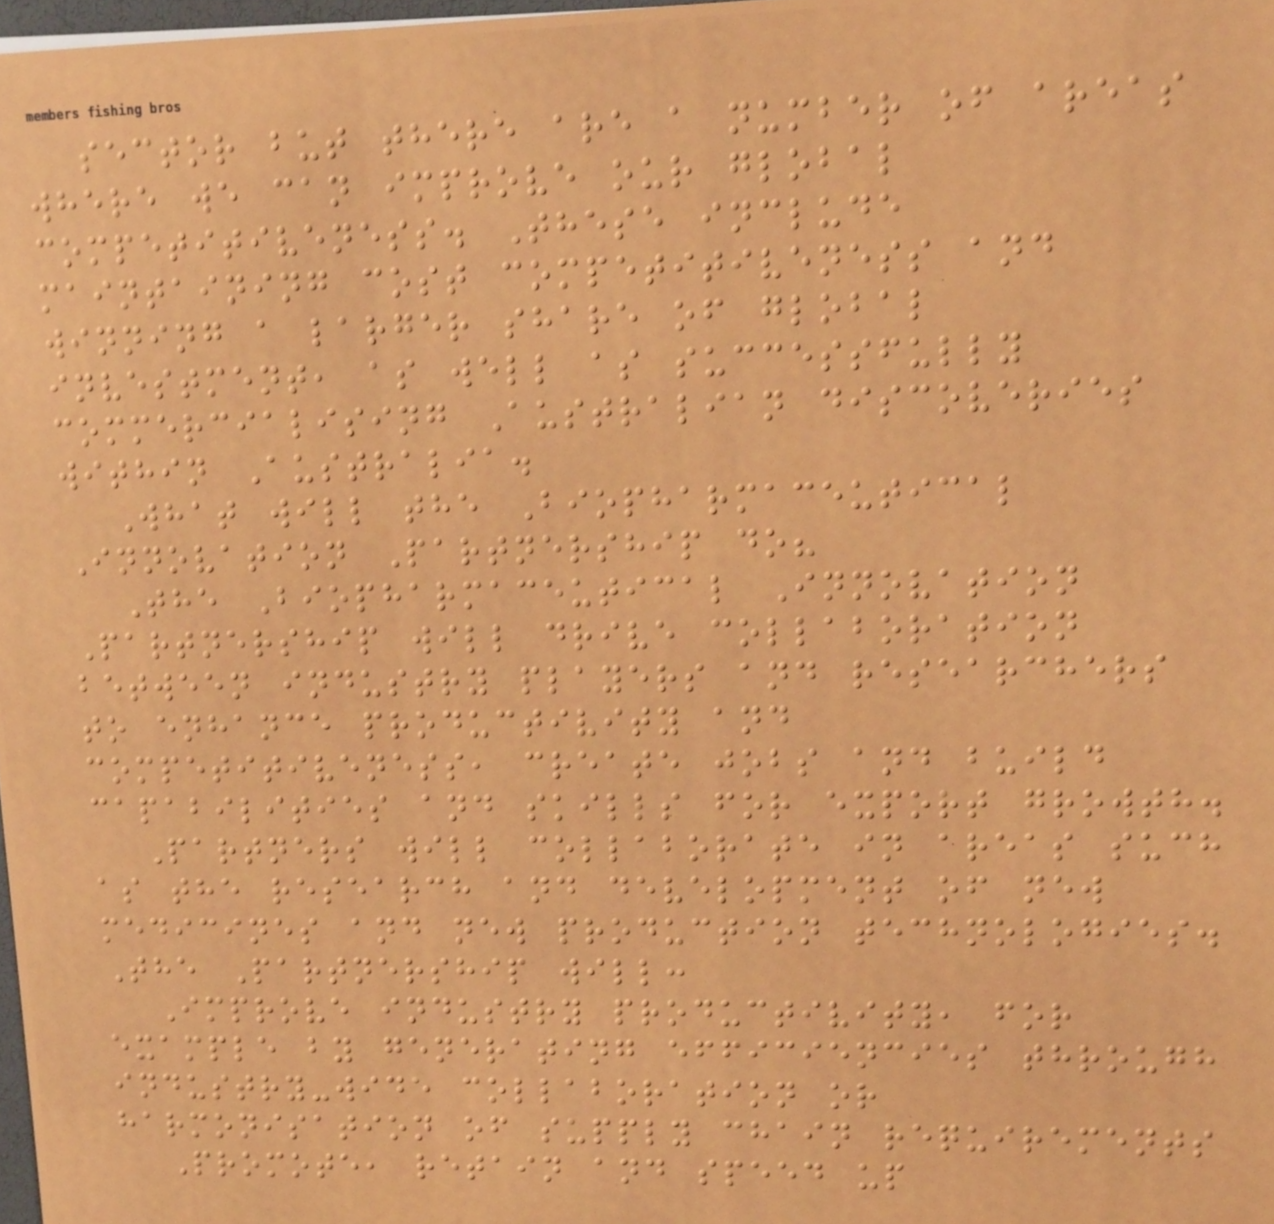sector but there are a number of areas
where we can improve our global
competitiveness. These include
maintaining cost competitiveness and
winning a larger share of global
investment, as well as successfully
commercialising Australian discoveries
within Australia.
What will the Biopharmaceutical
Innovation Partnership do?
The Biopharmaceutical Innovation
Partnership will drive collaboration
between industry players and researchers
to enhance productivity and
competitiveness, create jobs and build
capabilities and skills for export growth.
Partners will collaborate in areas such
as the research and development of new
medicines and new production technologies.
The Partnership will:
Improve industry productivity, for
example by generating efficiencies through
industry-wide collaboration or
harmonisation of supply chain requirements
Promote, retain and speed up
